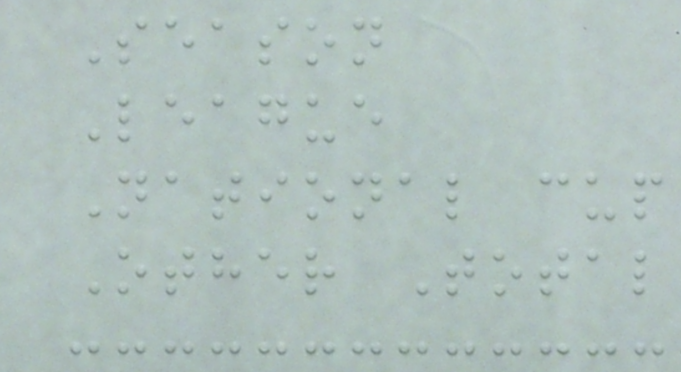Season
League
National cup
Other Total
